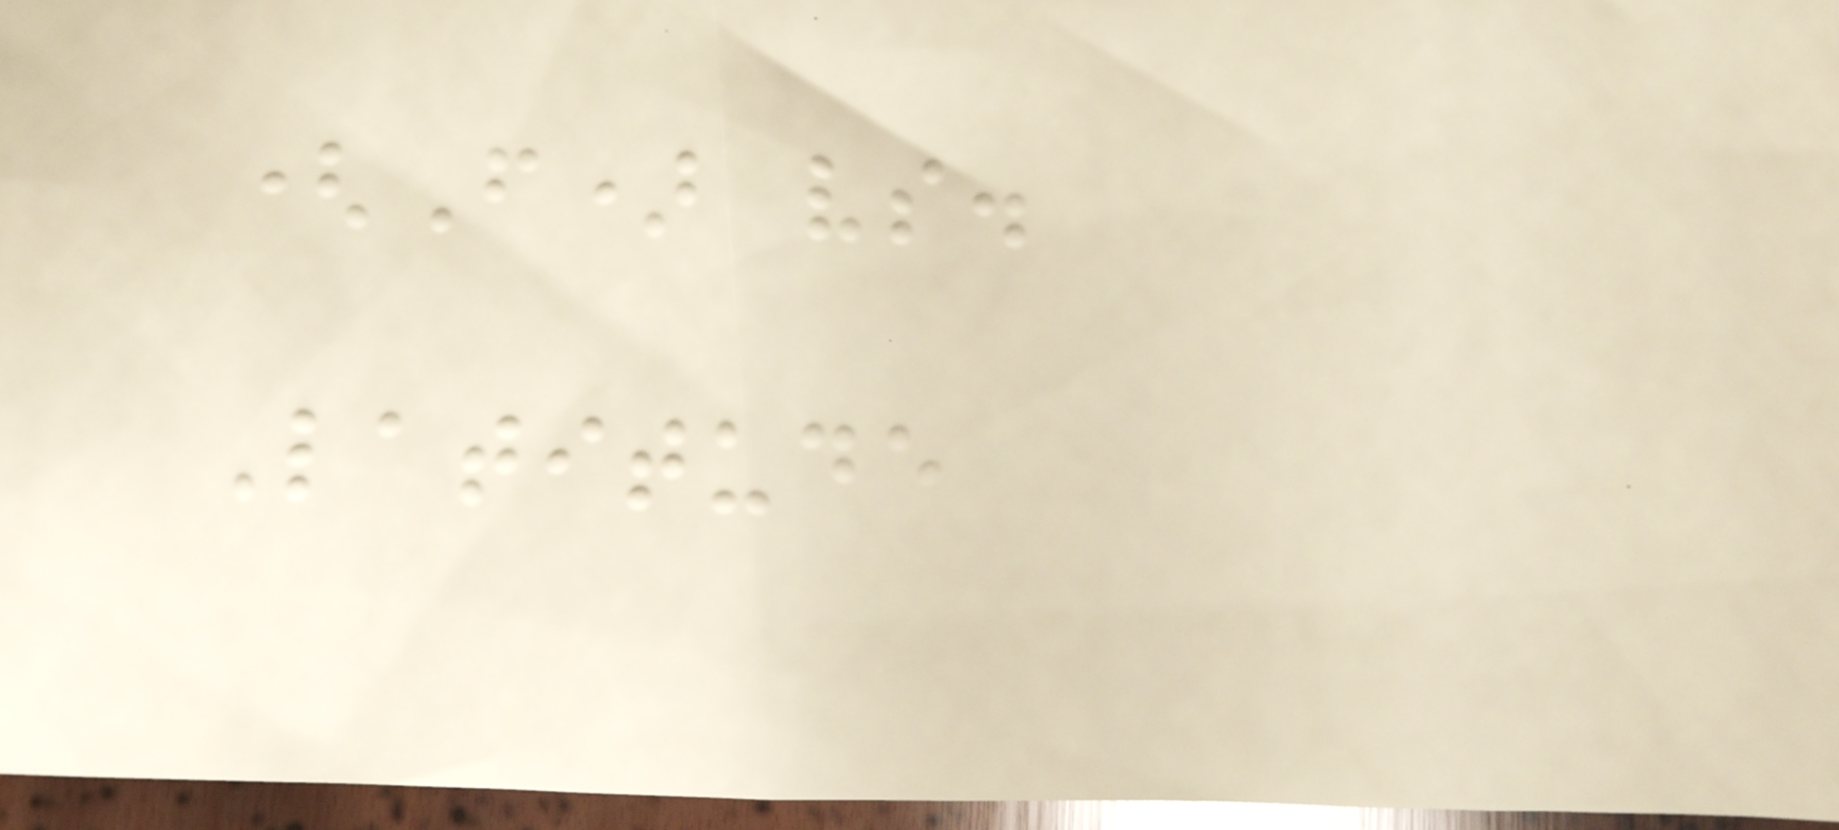(F) vs.
Latitude
